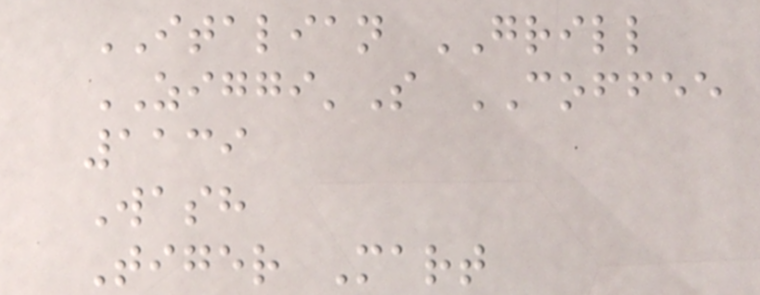ITALIAN GRILL
ZIGGI'S COFFEE
1139
Wash
Tiger Mart
